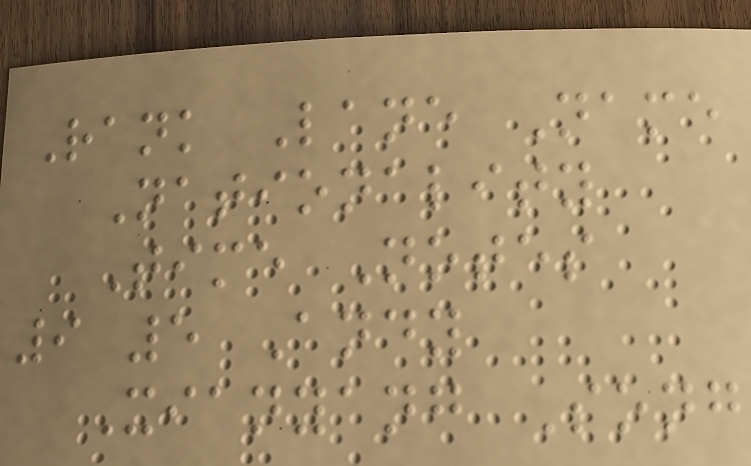Rank Lane Name
Nationality
Time Notes
9 5 Andy
Xianyang Song
